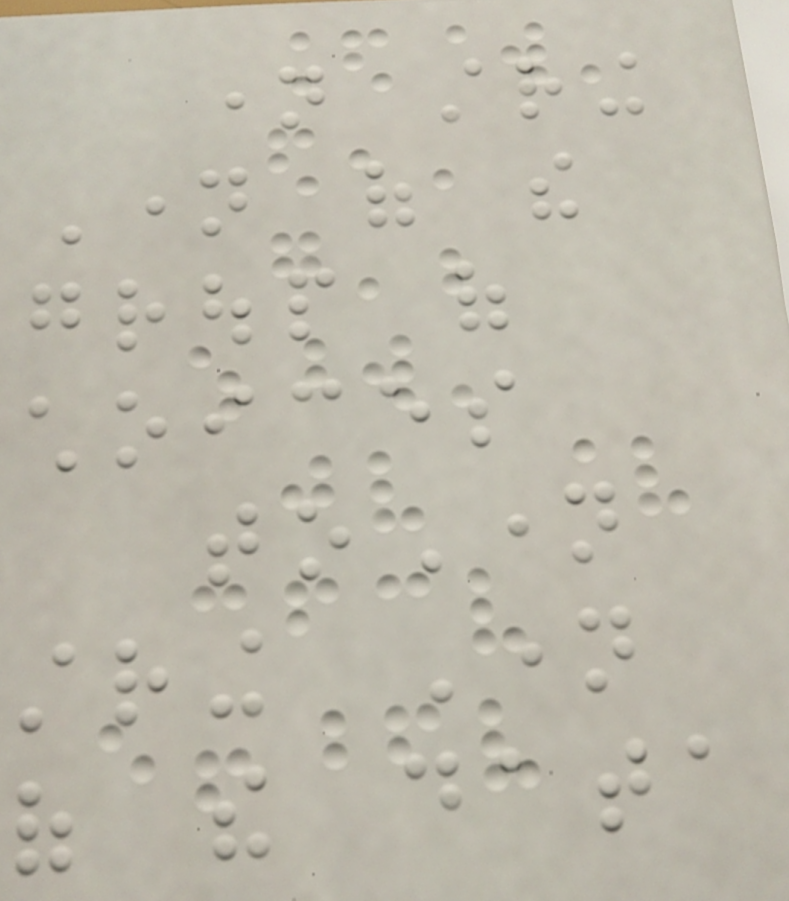name string
Name of the
group of
choices
toName
string Name
of the data
